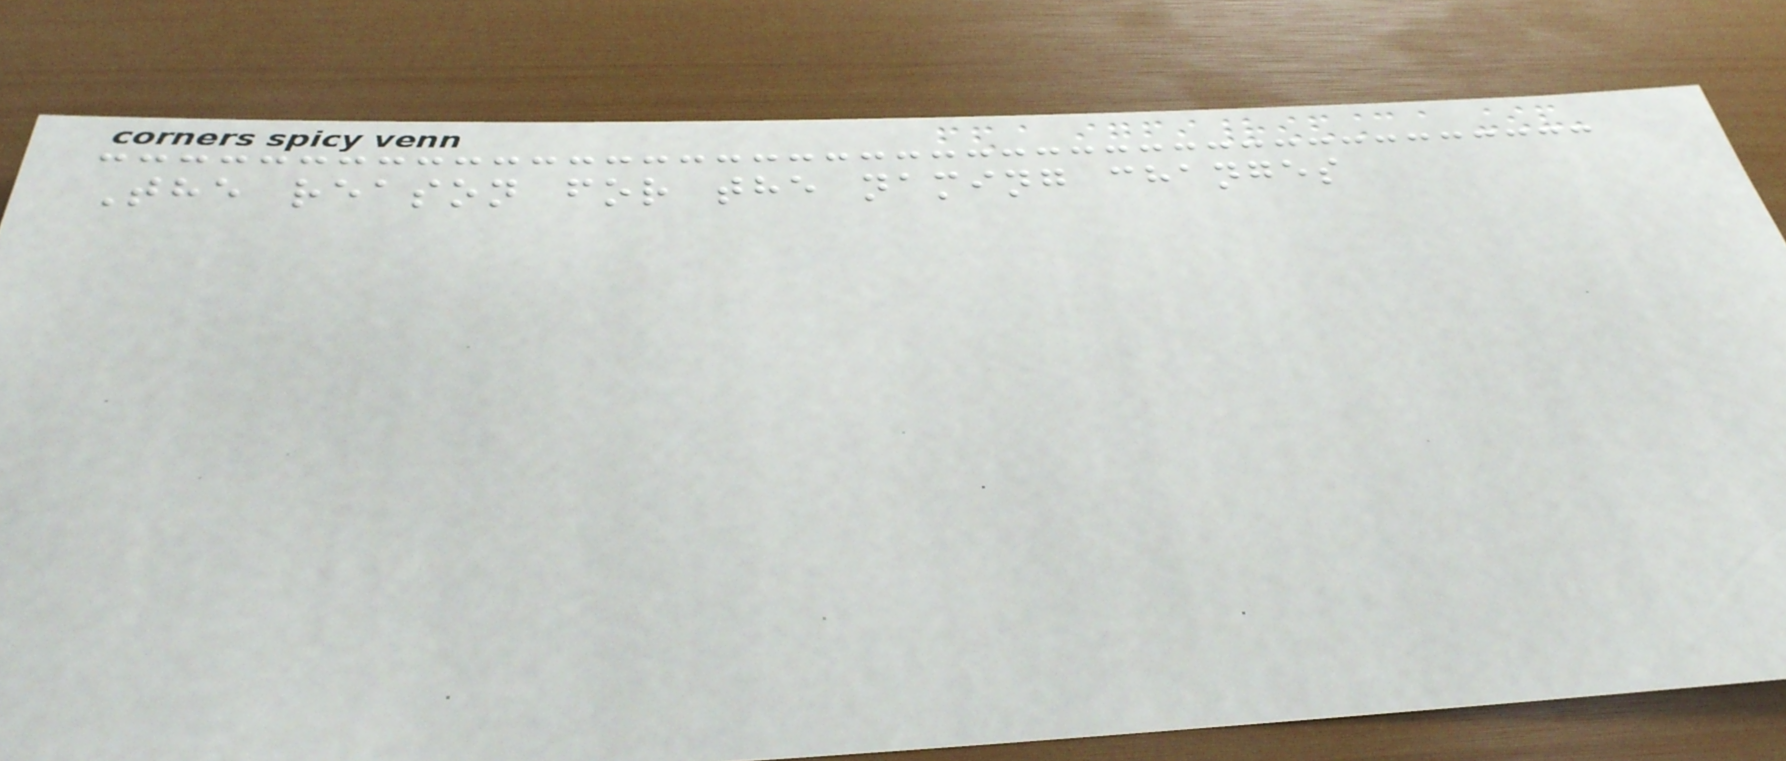The reason for the naming changes
